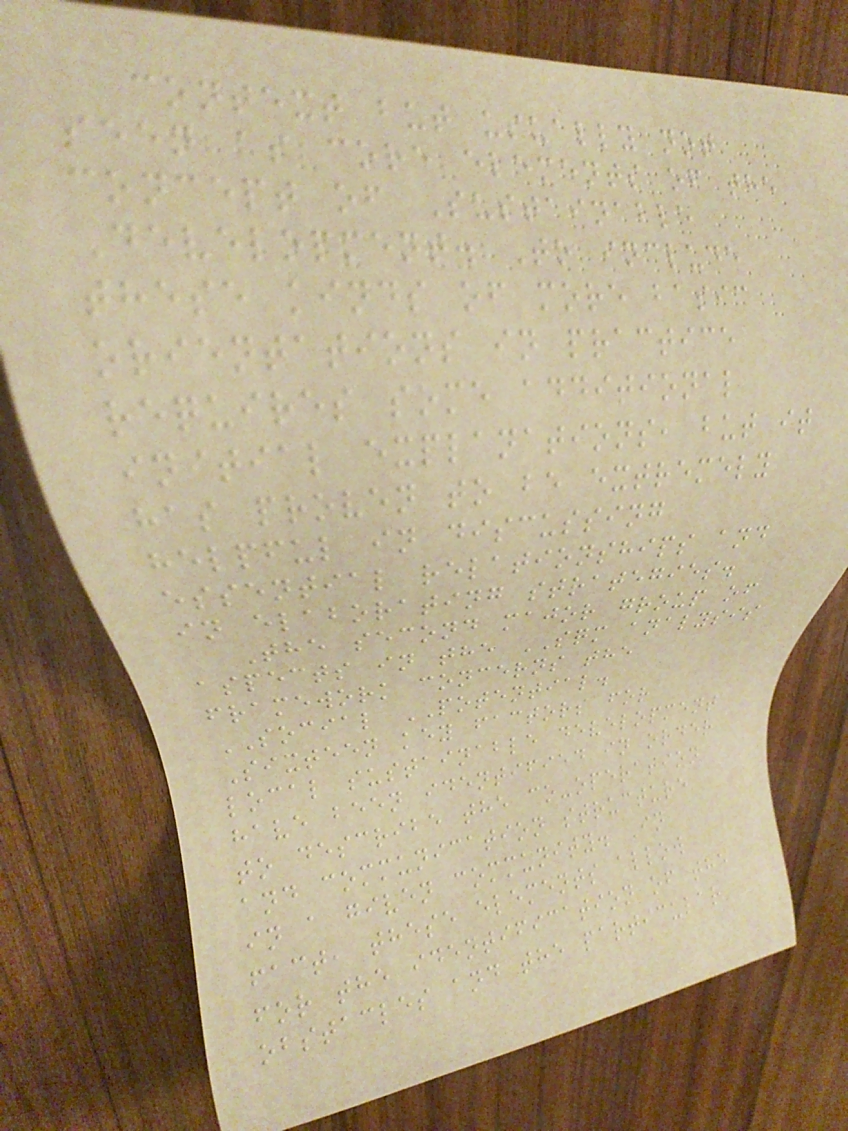context but usually not
seen as core elements of the
concept of Sustainable
Development. To include
these kinds of more basic
orientations in practice
requires some additional
initial explanations, but it
has proven to be extremely
helpful in discussing
essential relationships and
in elaborating strategies.
The second major group of
aspects in the SQM analysis
framework concerns the
SOCIAL POTENTIAL.
Sixteen key factors for
local sustainable development
have been identified in order
to describe the co-operation
and communication structure
in a given community. In
fact, these elements allow
for the identification of the
obstacles and the particular
